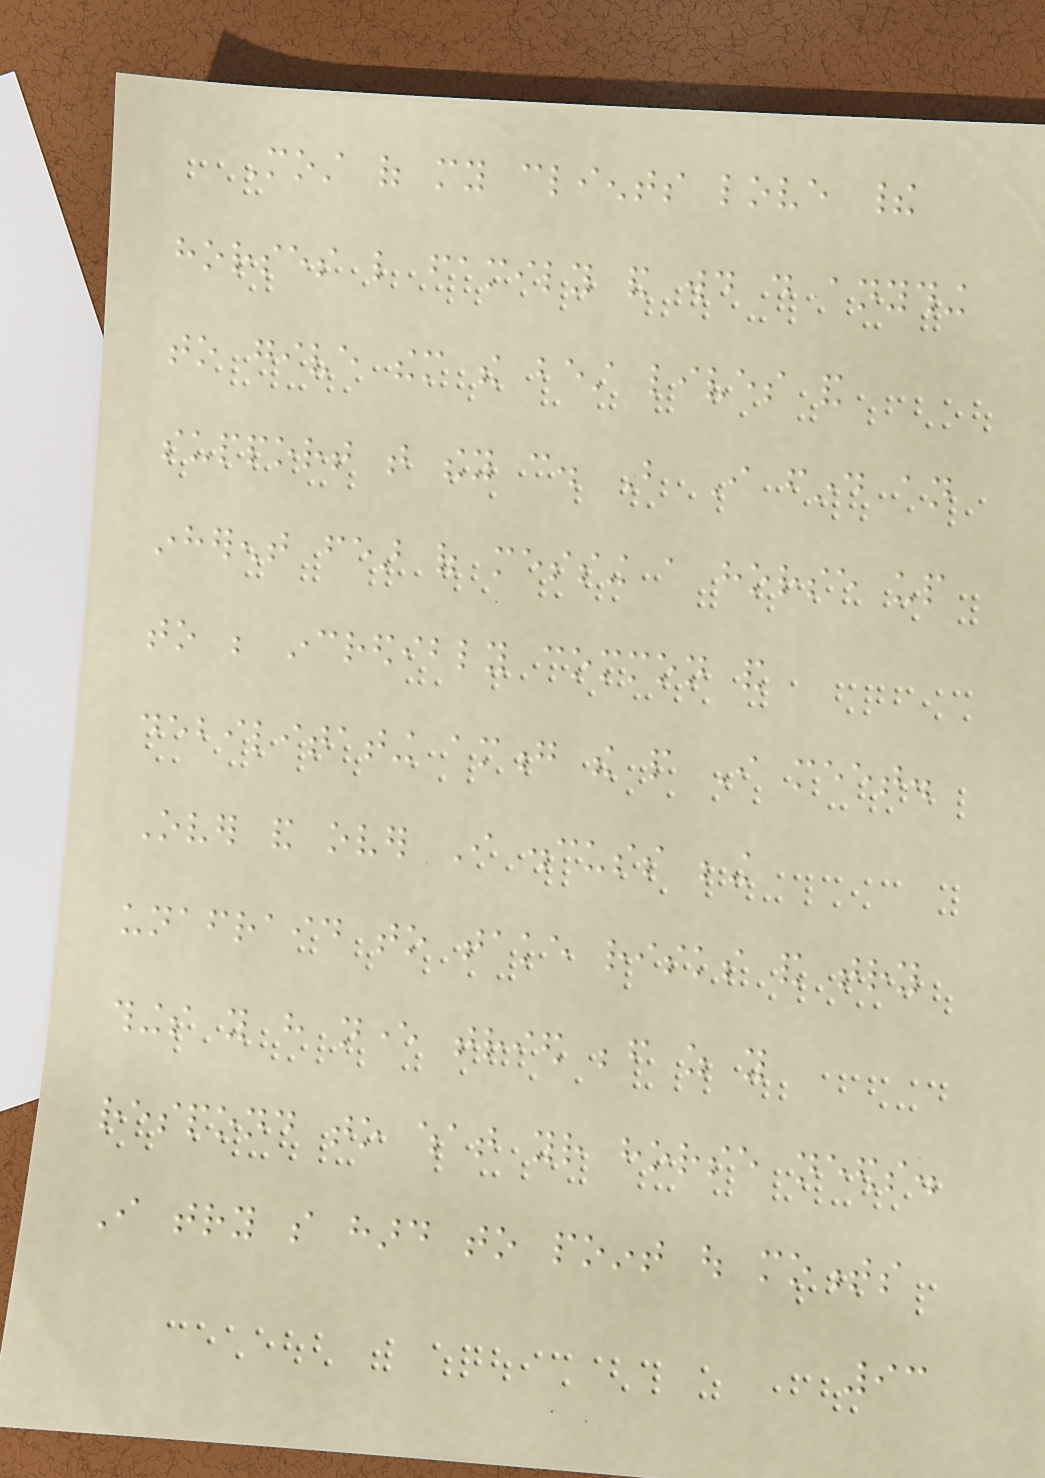Most of my clients love their
horses like family and would do anything
to give them the best lives and
support that they can. But I find an
inherent fear of messing a horse up
to be incredibly common and
debilitating among the people I meet.
Over and over I discuss being
unafraid to take risks and try
things you have never tried before as you
respond to what your horse needs.
I try so hard to point out moments
93
